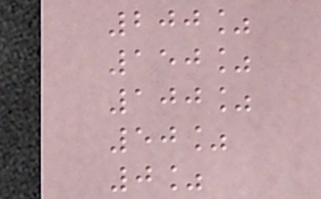200%
150%
100%
50%
0%
